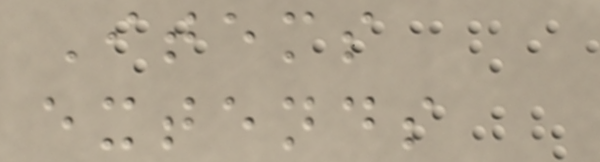Items
extends
